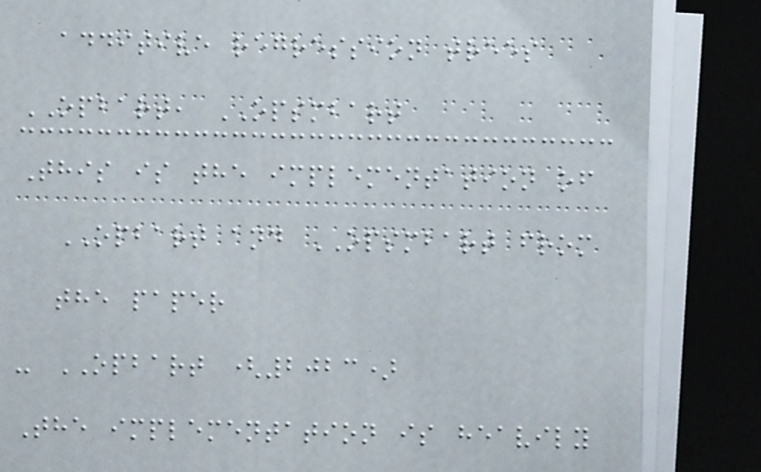additive regression trees
OPBART, OPSMBART
This is the implementation of
OPBART and OPSMBART from
the paper
- OPBART (2023)
The implementation is heavily
